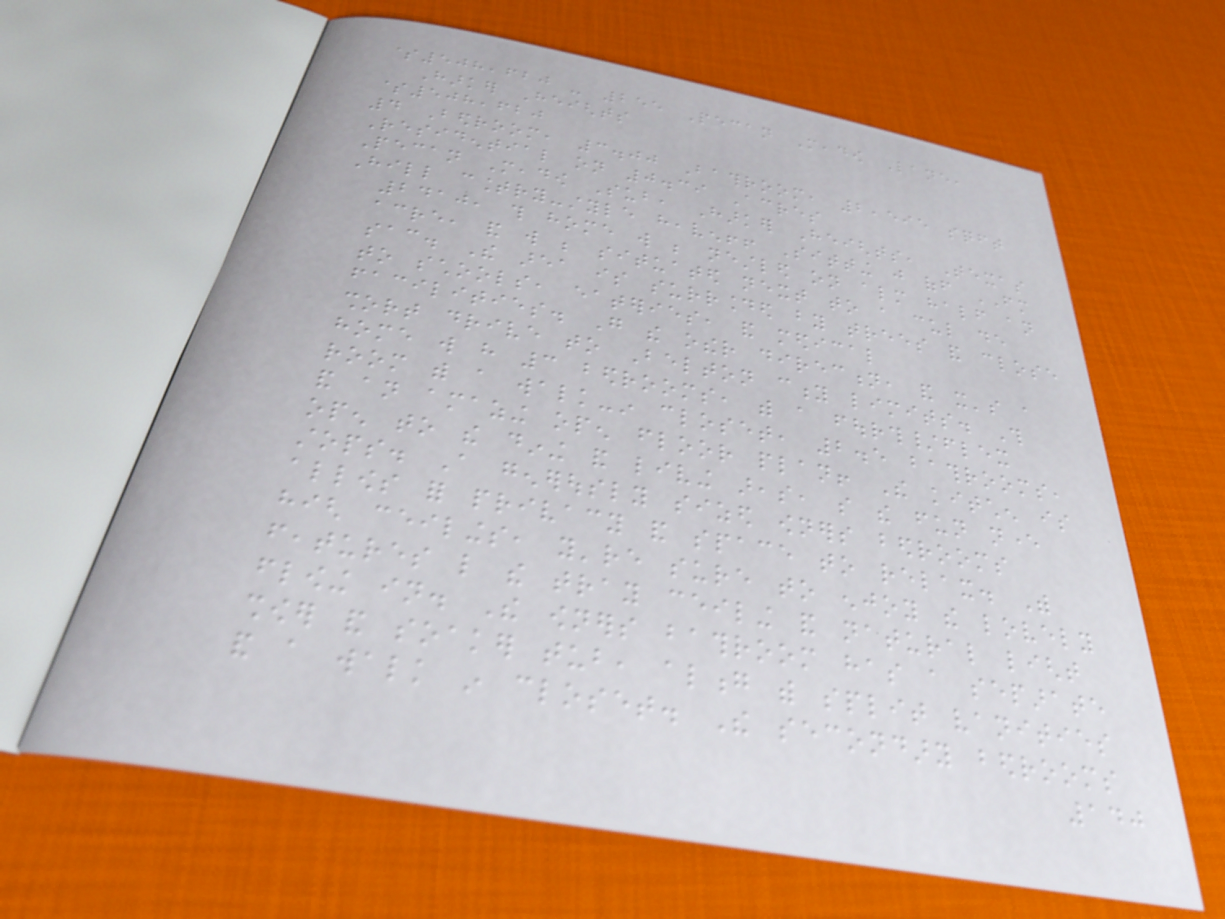$508,620 - 255 Pecan Meadow Lane,
Harker Heights
$508,620
4 Bedroom, 3.00 Bathroom, 2,595 sqft
Residential on 0.39 Acres
Pecan Meadow Sub, Harker Heights, Texas
Hill country-style heaven!! Sitting just off FM
2410, this home will be nestled on almost half an
acre, and will be situated next to a cul de
sac. The area is surrounded by trees and close
to schools, eateries, and medical
facilities. Go the other direction, and it's a
short drive to Belton city limits. This
home will have 3 bedrooms, with a fourth/flex
room with a walk-in closet, 2.5 bathrooms,
and an amazing open floor plan! The kitchen is
open to the dining and living areas, so the fun never
stops. A generously sized owners bedrooms
allows for privacy and space to relax. With
high ceilings, you're sure to enjoy the lovely
features like the tray ceiling and natural light
flowing in. The owners bathroom has a separate
shower and soaker tub, along with split vanities
and a walk in closet. The secondary bedrooms
140
